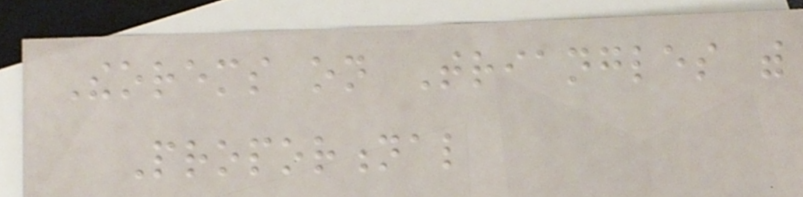Theorems on Triangles with
Proportional
